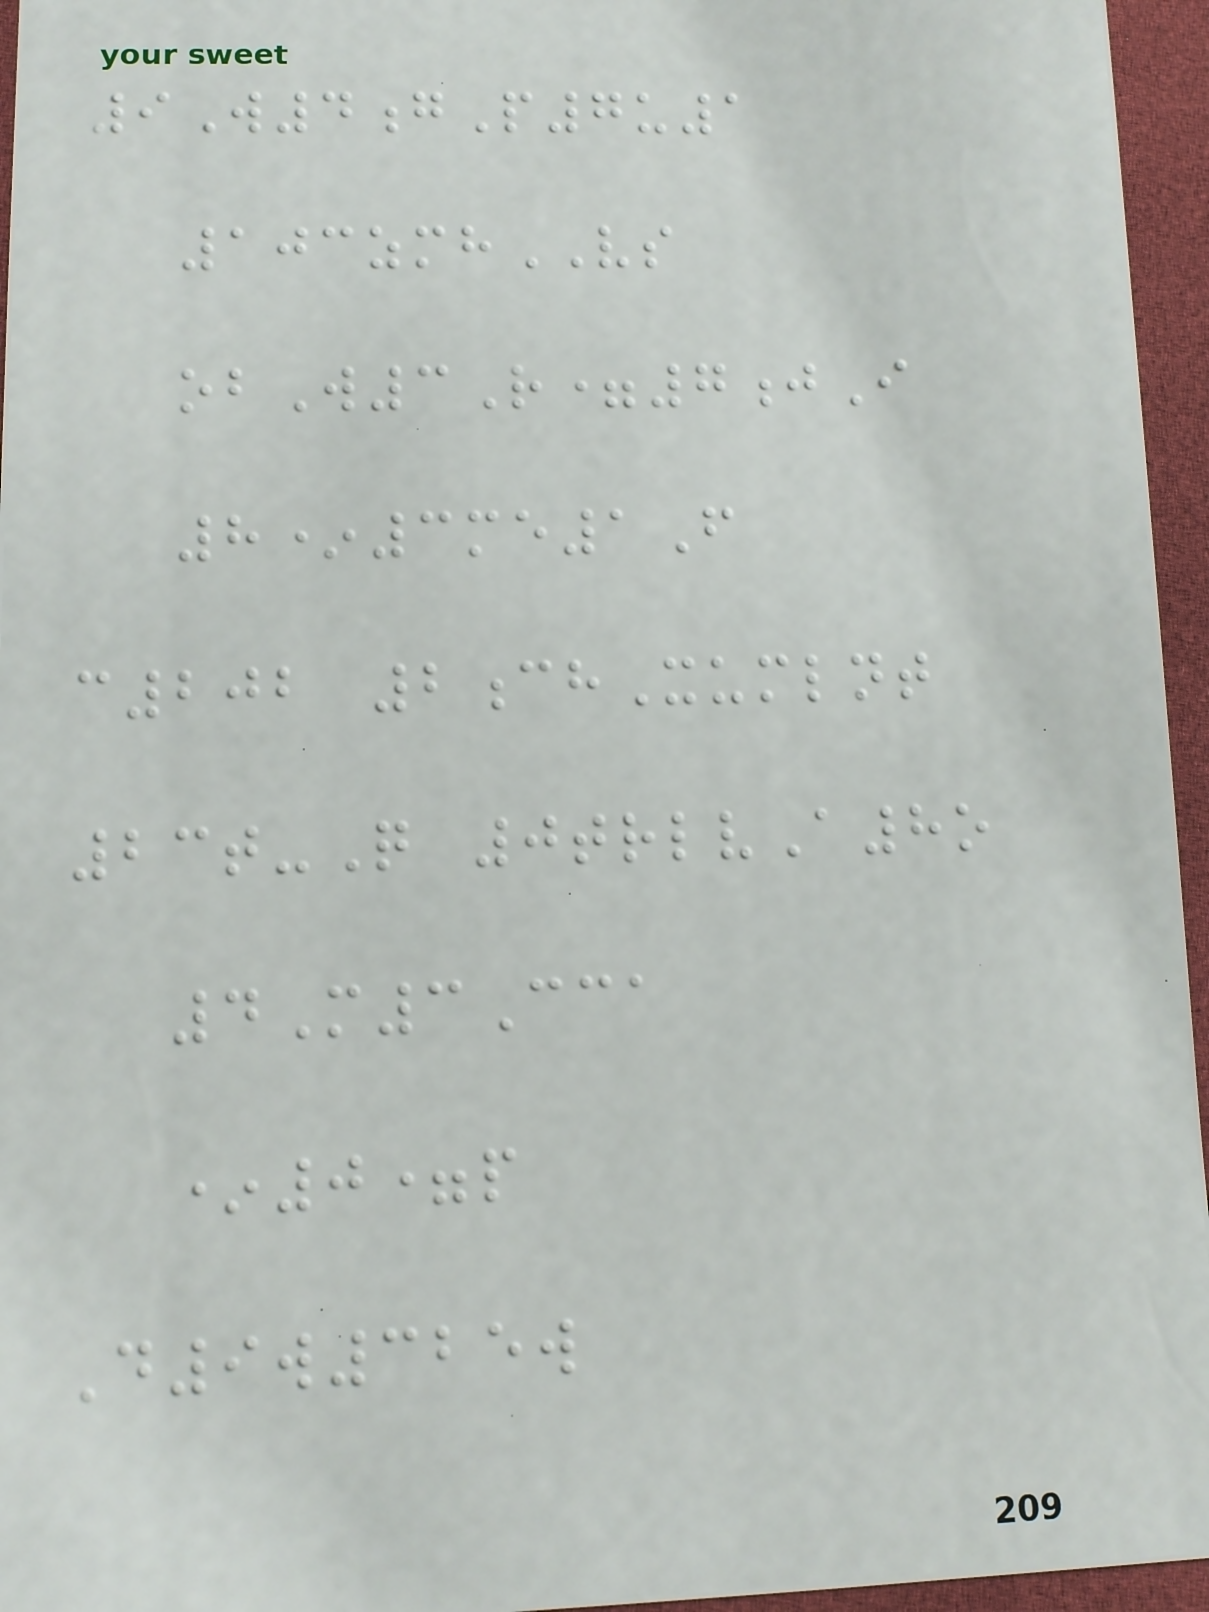9W4gP7u1
103zmhVS
obW3R=7jI
8*3me1F
c202 2chXumlnt
23t-Q 0trlvA8o
4M3Cca
*0=p
D9w325w
